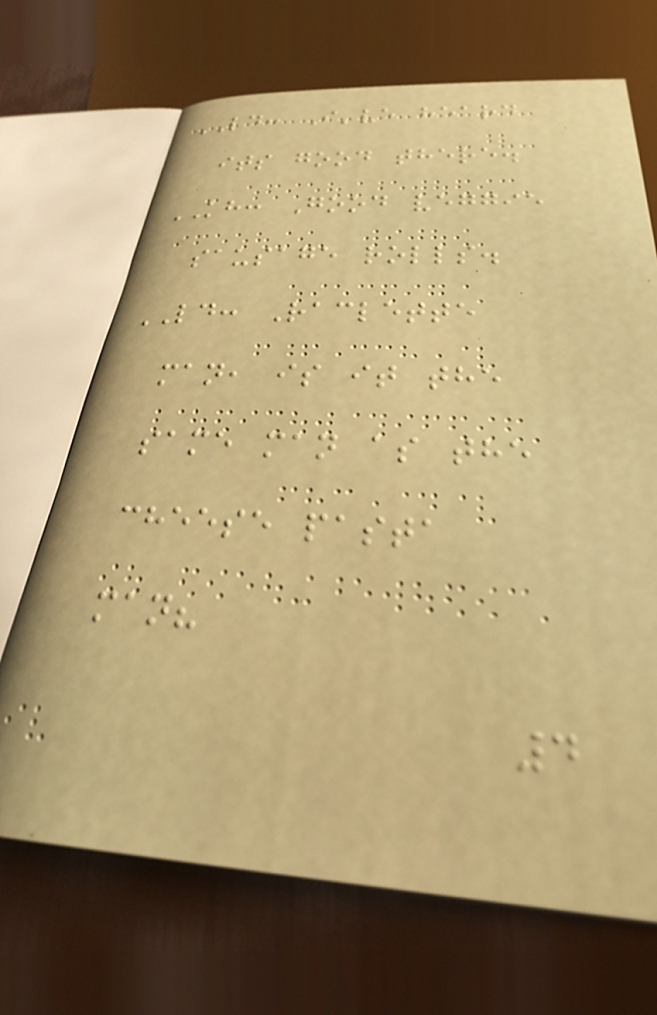LD: I've heard
its good there.
KH: Good veggie
sausage rolls.
LD: Raclette
man, is it the
same man as the
cheese pasta
man?
4
